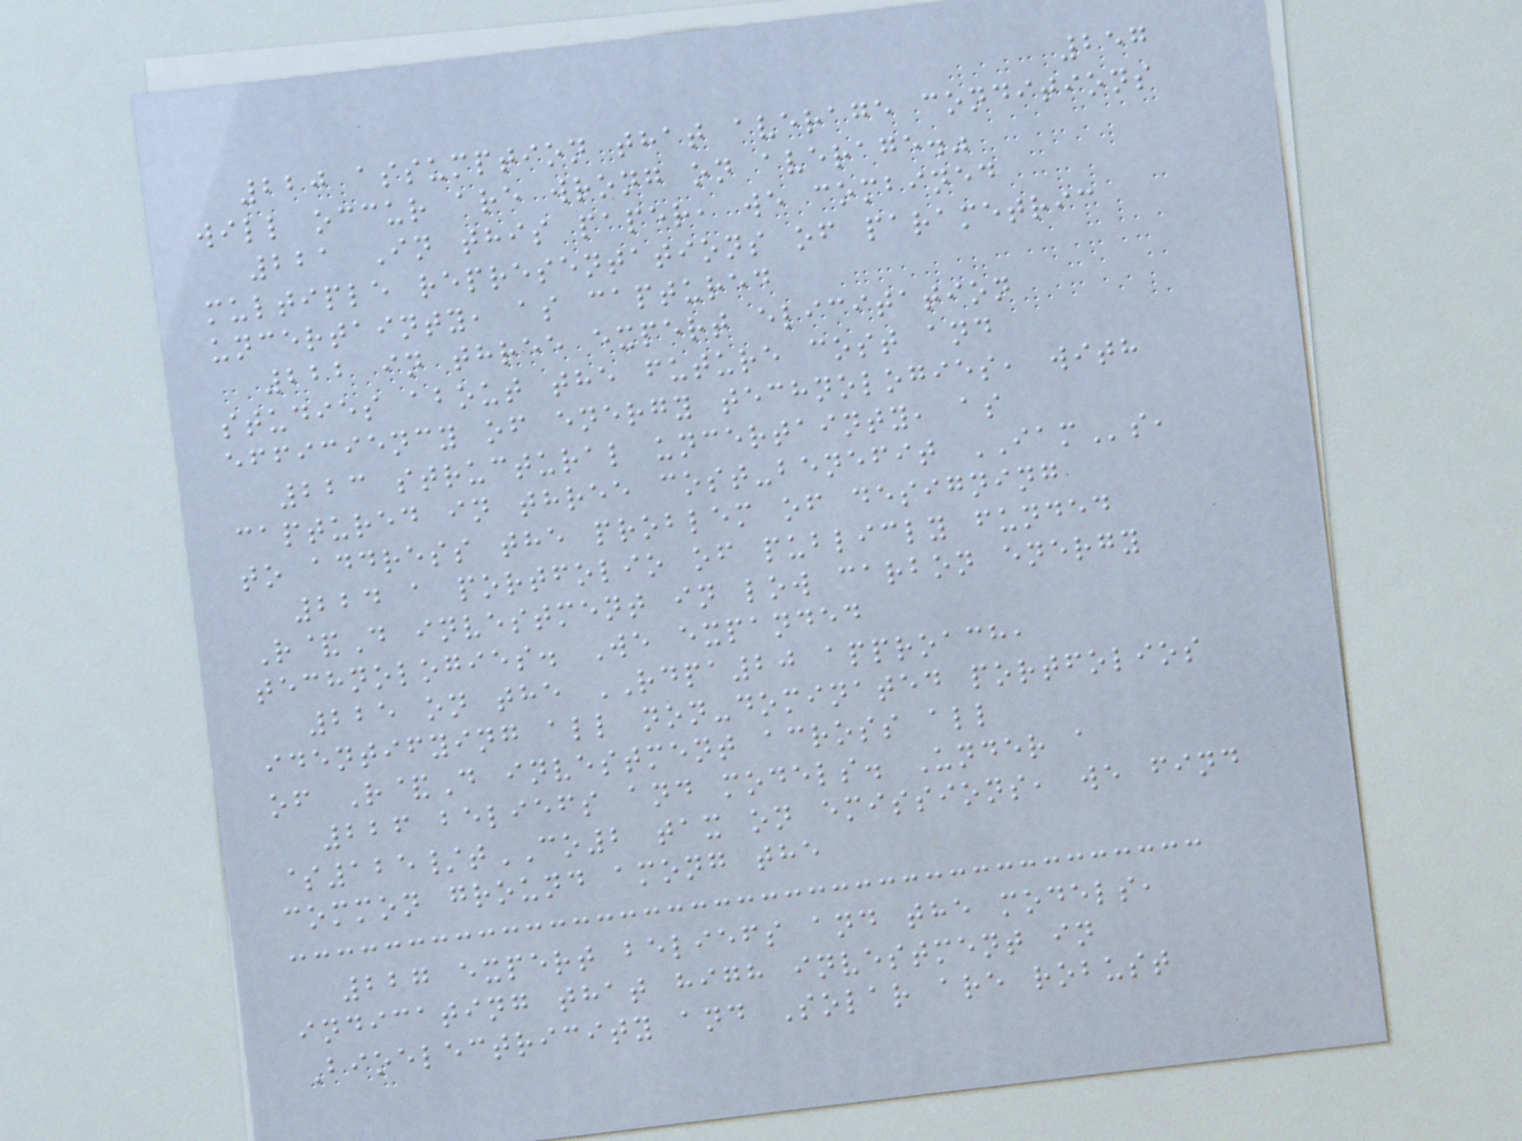257
220 assumption that average conditions
will occur are wrong on average."
221 In this paper, we combined
multiple representations of parametric
uncertainty, as captured
222 in three expert elicitation
studies about the future cost and
efficiency of energy technologies, with
223 structural uncertainty, as
captured in three cost-benefit IAMs,
to address the problem of designing
224 a portfolio of publicly funded
R&D investment in low carbon energy
technologies. We expanded
225 on the RDPA20 approach,
identifying all non-dominated portfolios
of R&D investment across all
226 beliefs and models. Under a
$125/tCO2 tax on emissions, we find
common ground among the
227 expert beliefs and the models,
indicating that high investment in
Bioelectricity and Solar are robust
